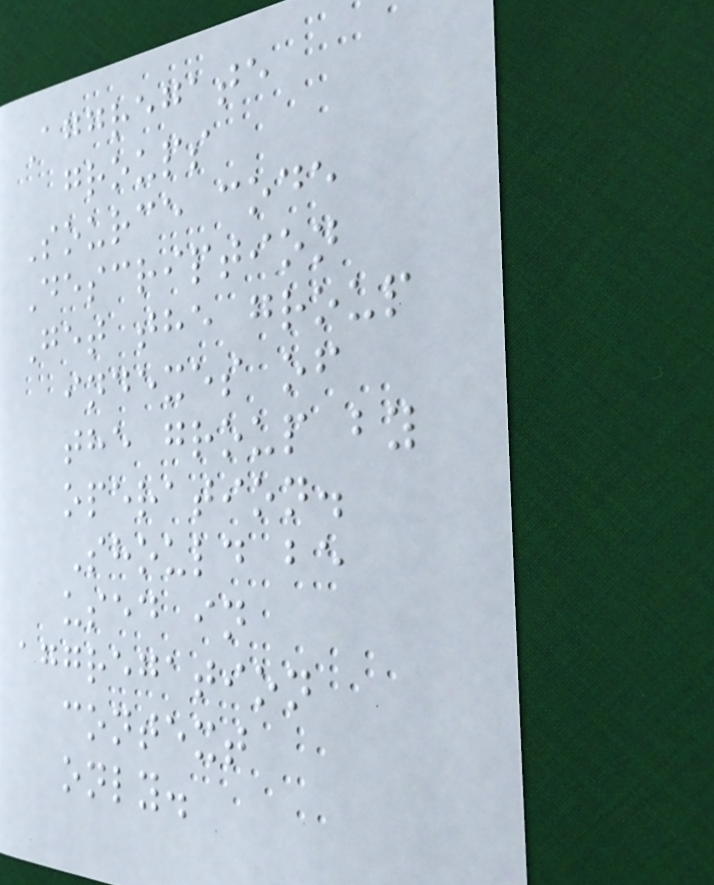Aggregate
groups
Source code
Description
Get the group
indexes of
the group by
operation.
Should be
used in
aggregation
context
only.
